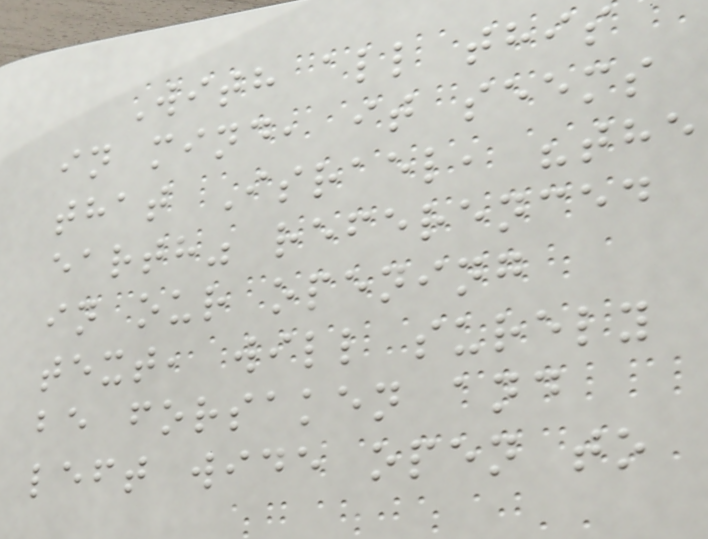With all this
in mind, it seems
that Israel, "the
earth" referenced
in our opening
text, will surely
be forsaken and
left wide open to
